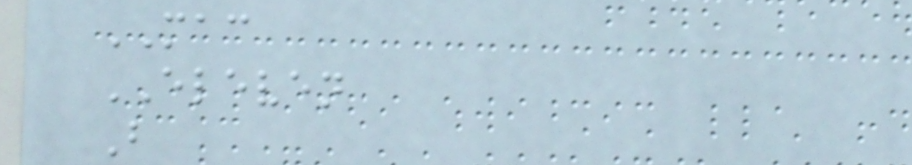MAC
ELEVEN
B
